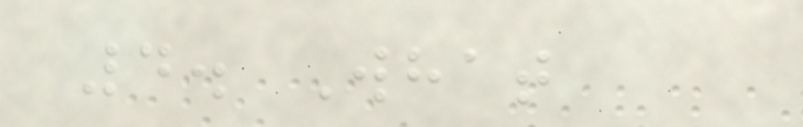4. What
